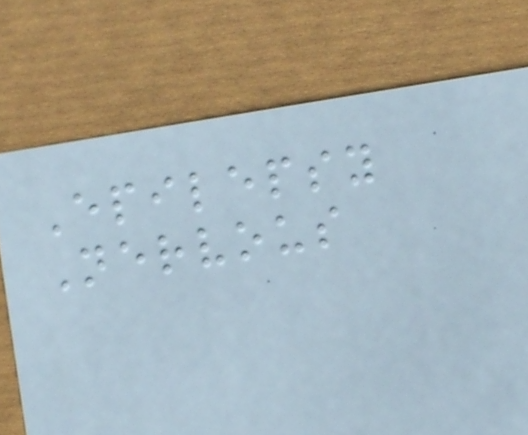Epilepsy
Nervous
